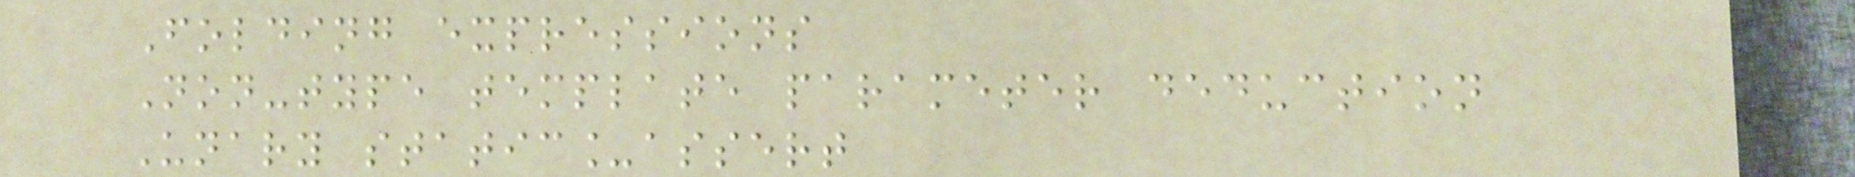Folding expressions
Non-type template parameter deduction
Unary static_assert
